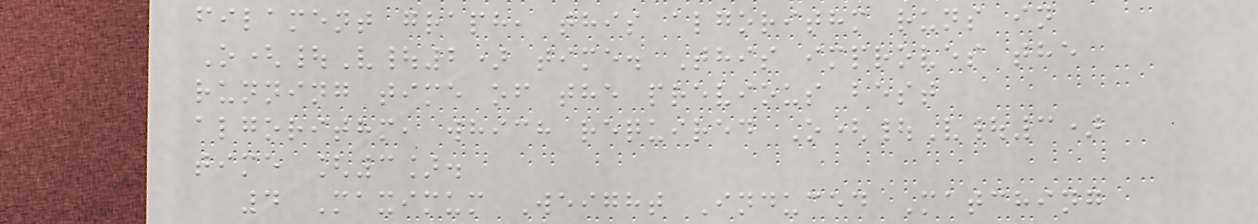filament graph, this algorithm runs in
O(|V|2) time. This improves the
running time of the previous best
algorithm, which required O(|V|3)
time [3].
4 Maximum Weight Induced Matching
